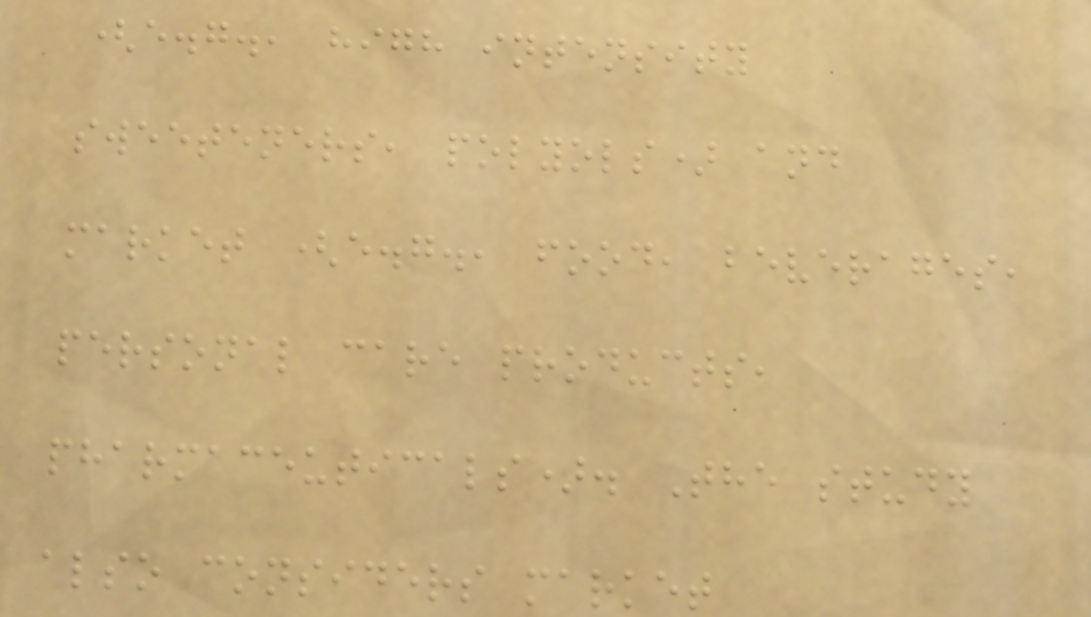(e.g., high intensity
sweeteners, polyols) and
market (e.g., food, beverages,
personal care products,
pharmaceuticals). The study
also considers market
